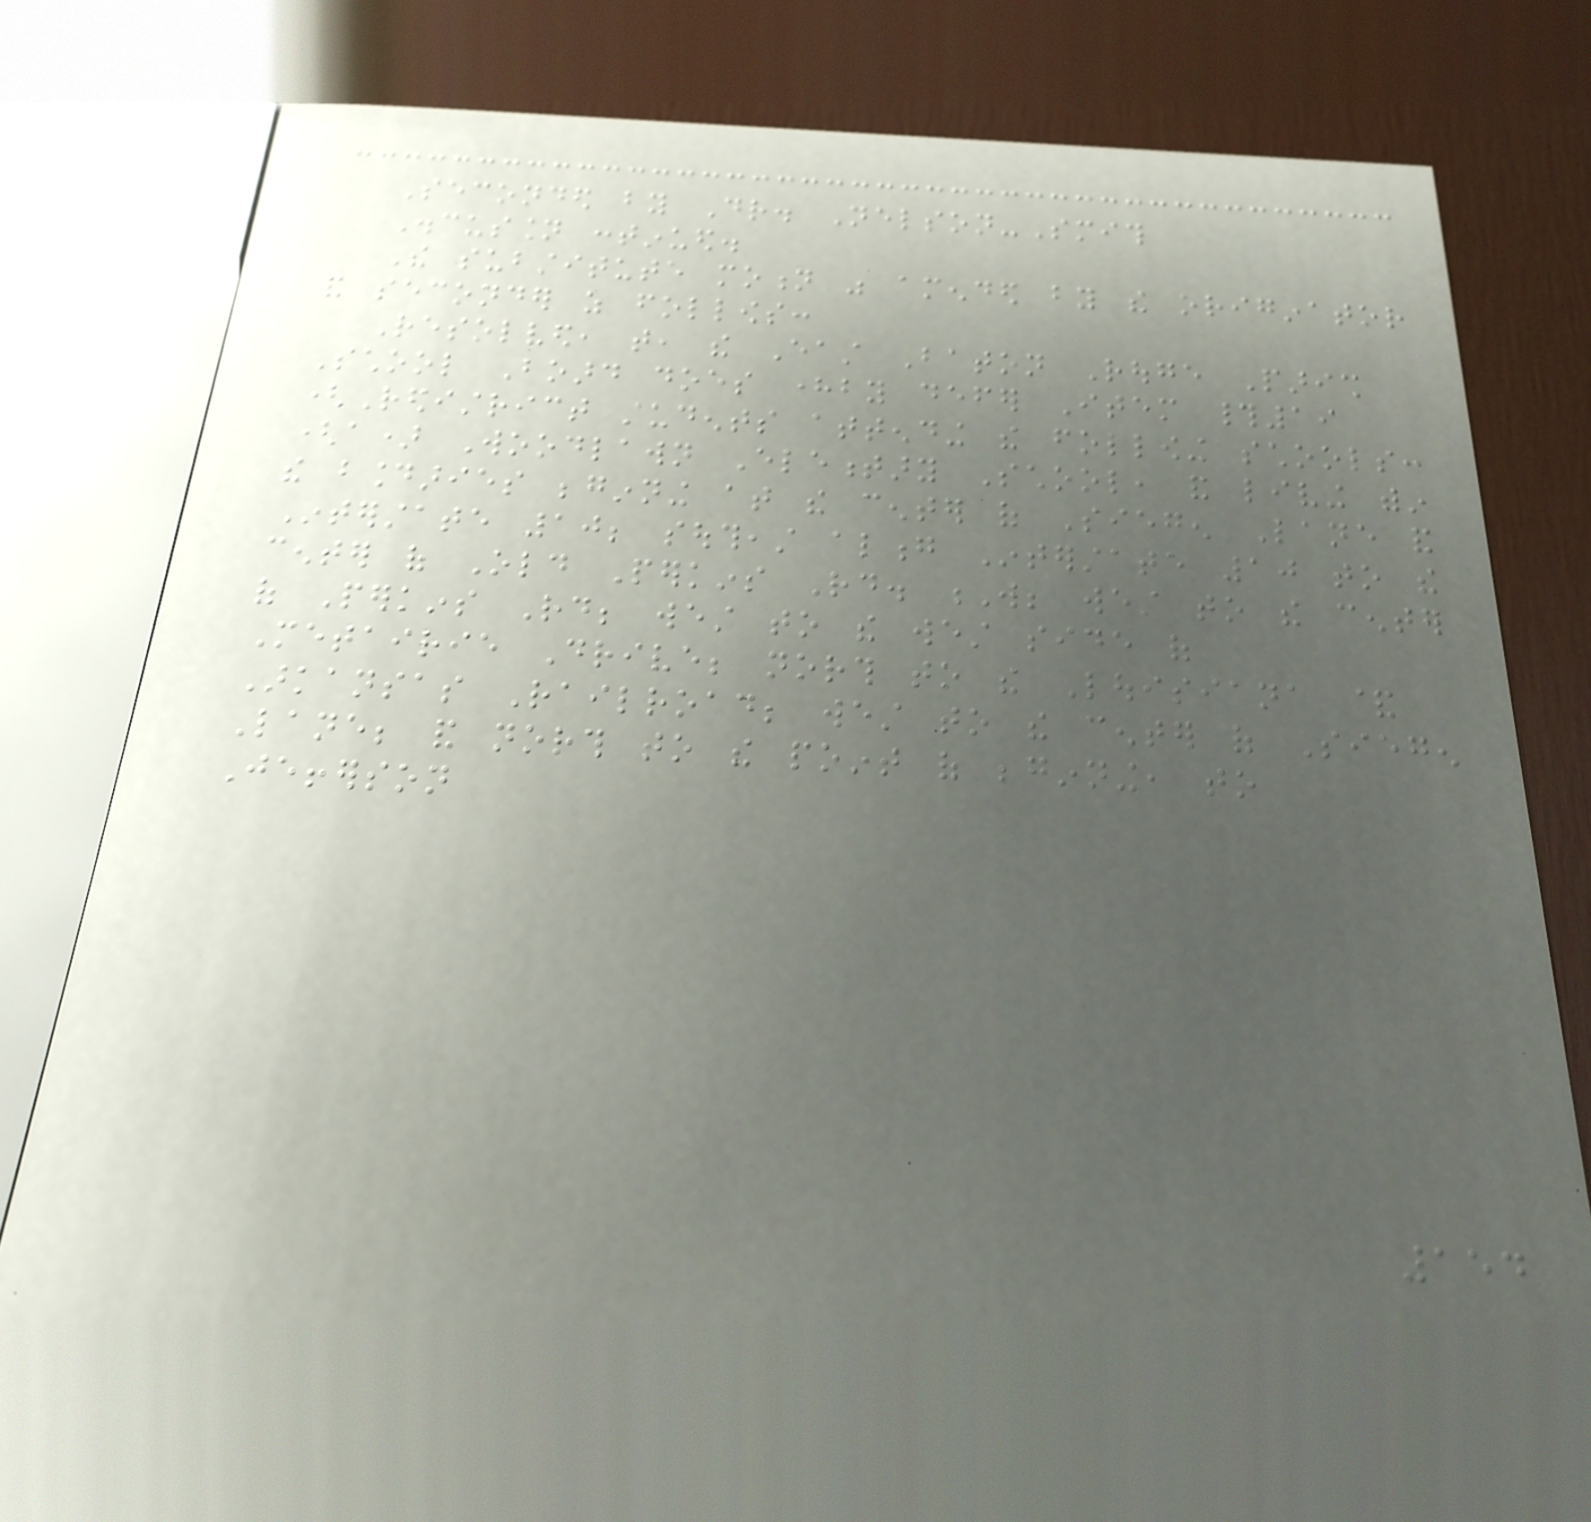Seconded by Dr. Nelson-Smith
Discussion continued.
The substitute motion was amended by the originator
and seconder as follows:
Resolved, that, the East Baton Rouge Parish
School Board does hereby defer Item #19
(Redistrict students attending the following schools:
(a) Woodlawn Elementary School, and living within
the boundaries beginning at the center of Siegen Lane and
Interstate 10; southeast along Interstate 10 to the
center of Old Perkins Rd. W; west to the center
of Perkins Rd; west to the west side of
Metairie Drive; north to the Louisiana &
Arkansas Railroad; west to the center of Siegen
Lane; and north to the point of beginning, to
Jefferson
154
